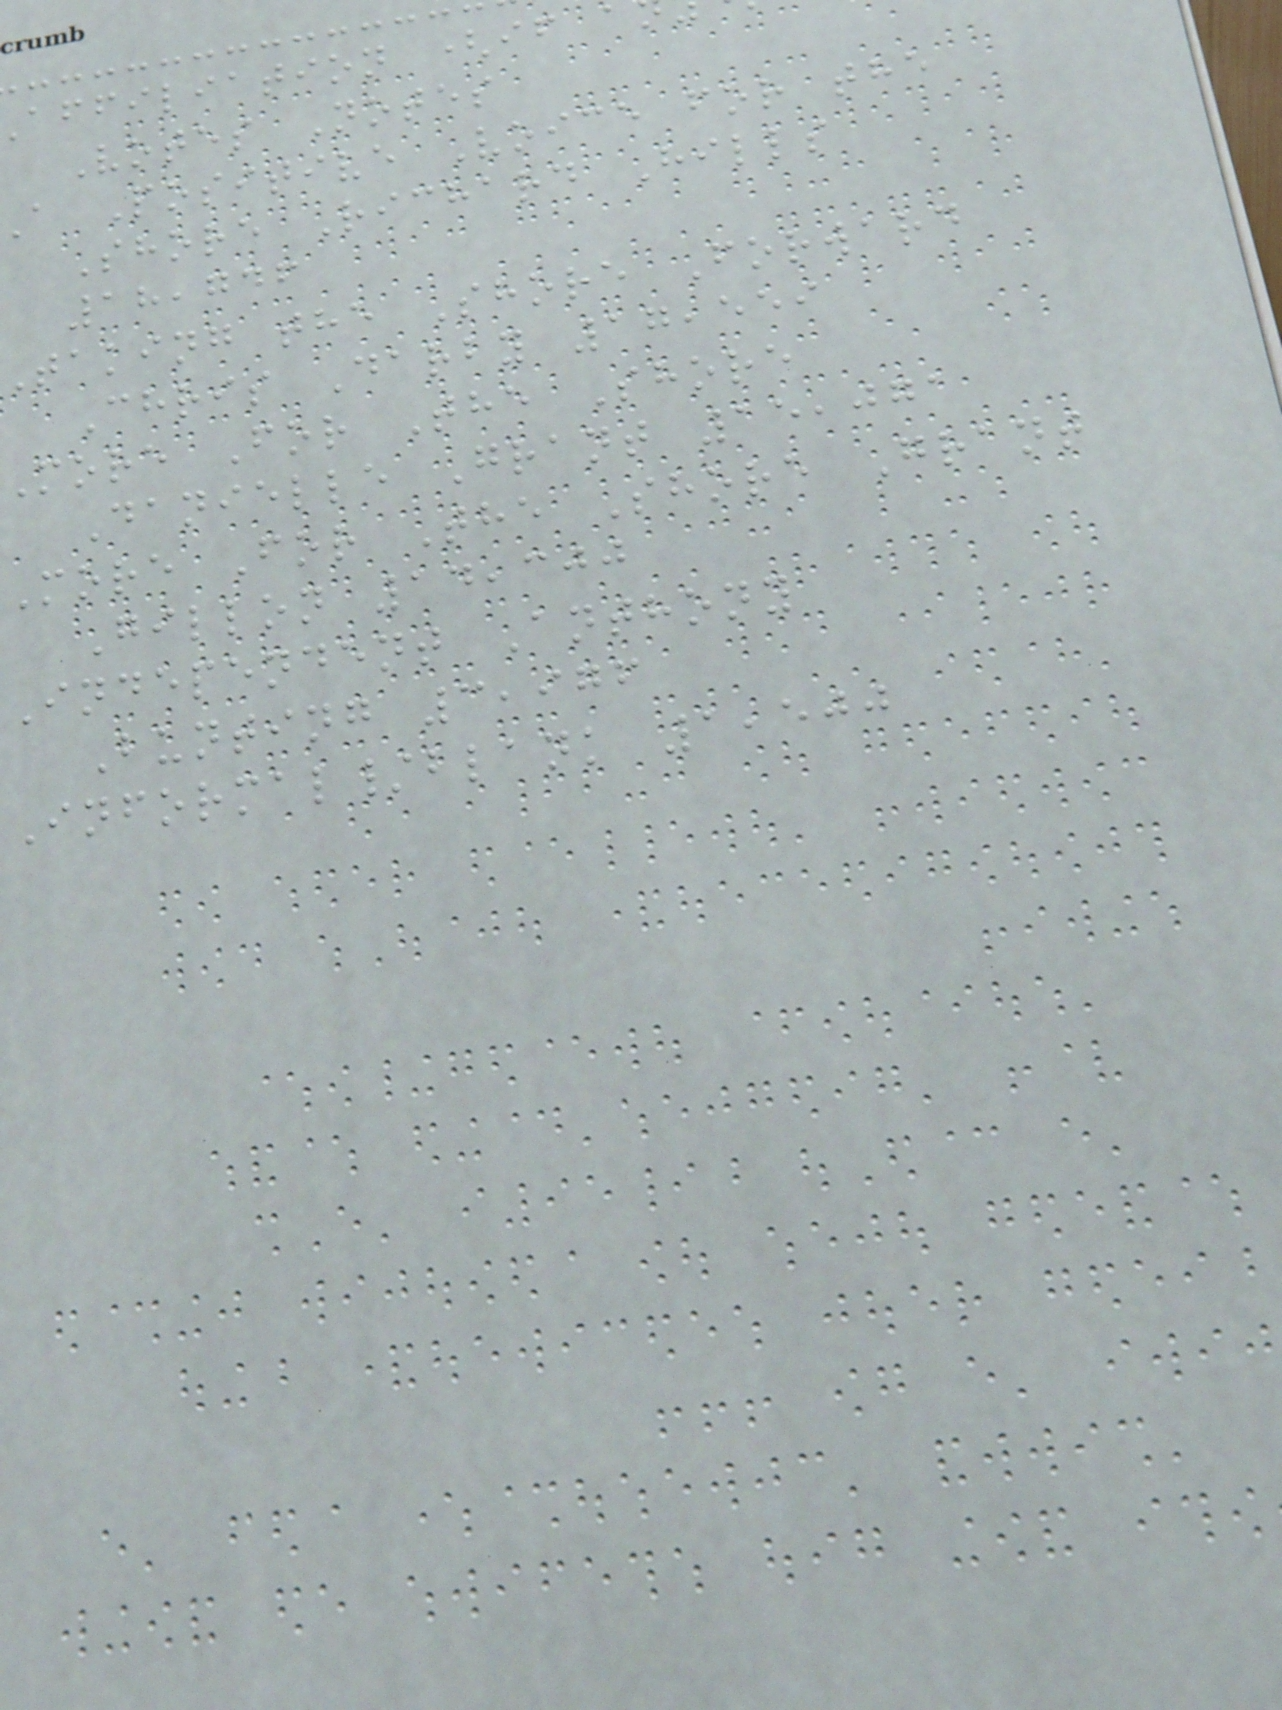affiliation (if a
Votes Notes
a Positive Voice for the
Shore Richard Hills
18,746
taking the Shore Forward
Chris Darby 17,559
More For The Shore
Danielle Grant 15,071
More For The Shore Grant
Gillon 14,300
Independent Anthony
Bunting 3,976
Informal/blank 1,500
